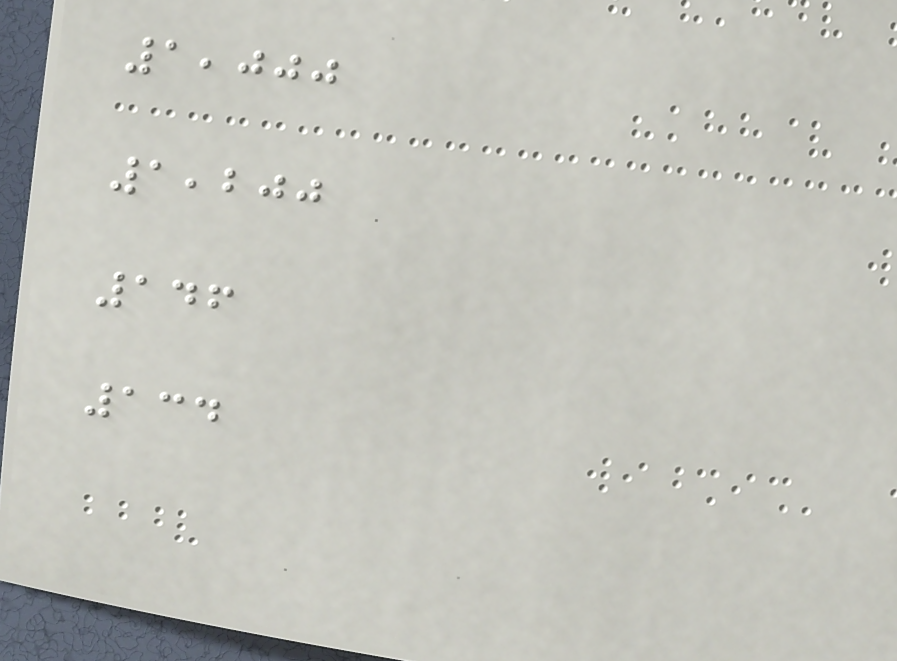1,000
1,200
146
134
